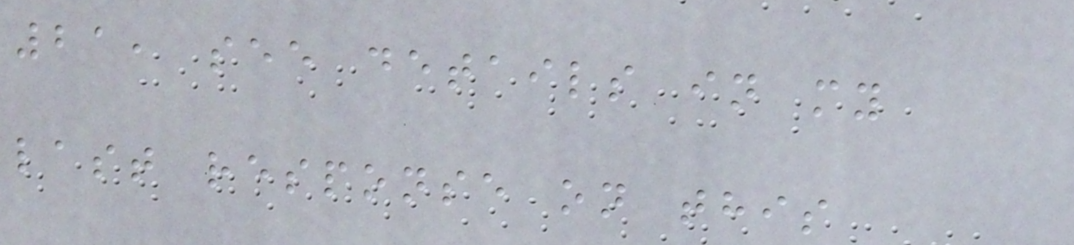21, see details in my
last response on this
